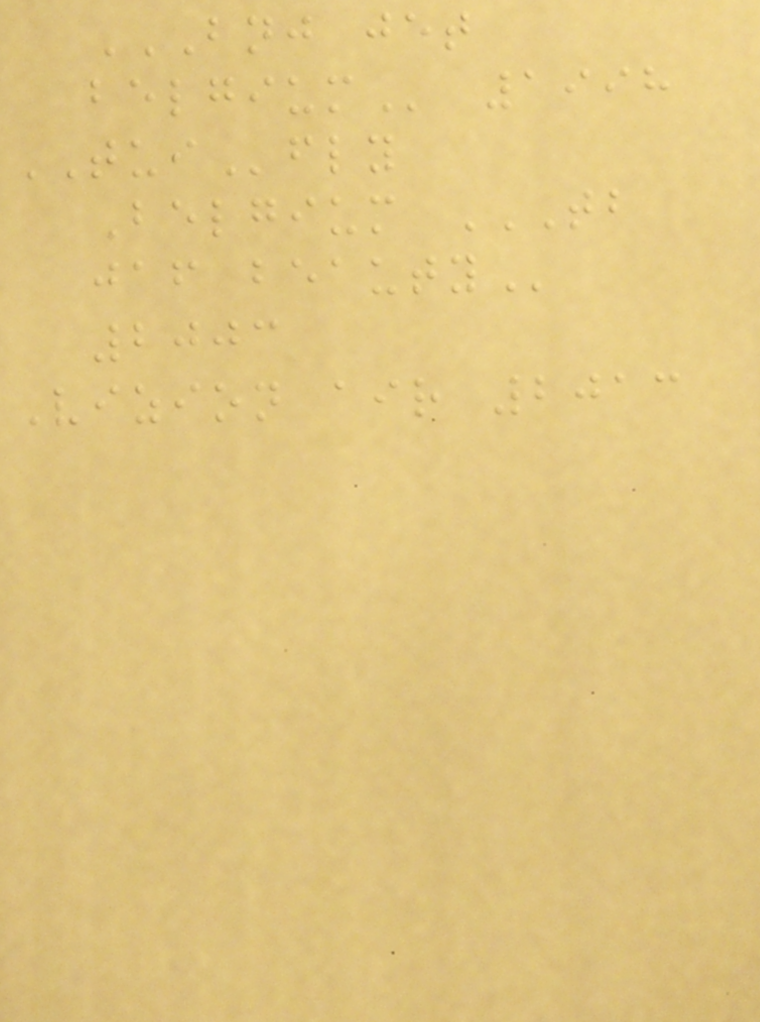BNJ JET
BELGIUM 1998
TUIfly
Belgium TB
JAF BEAUTY
2003
Vizion air 2013
